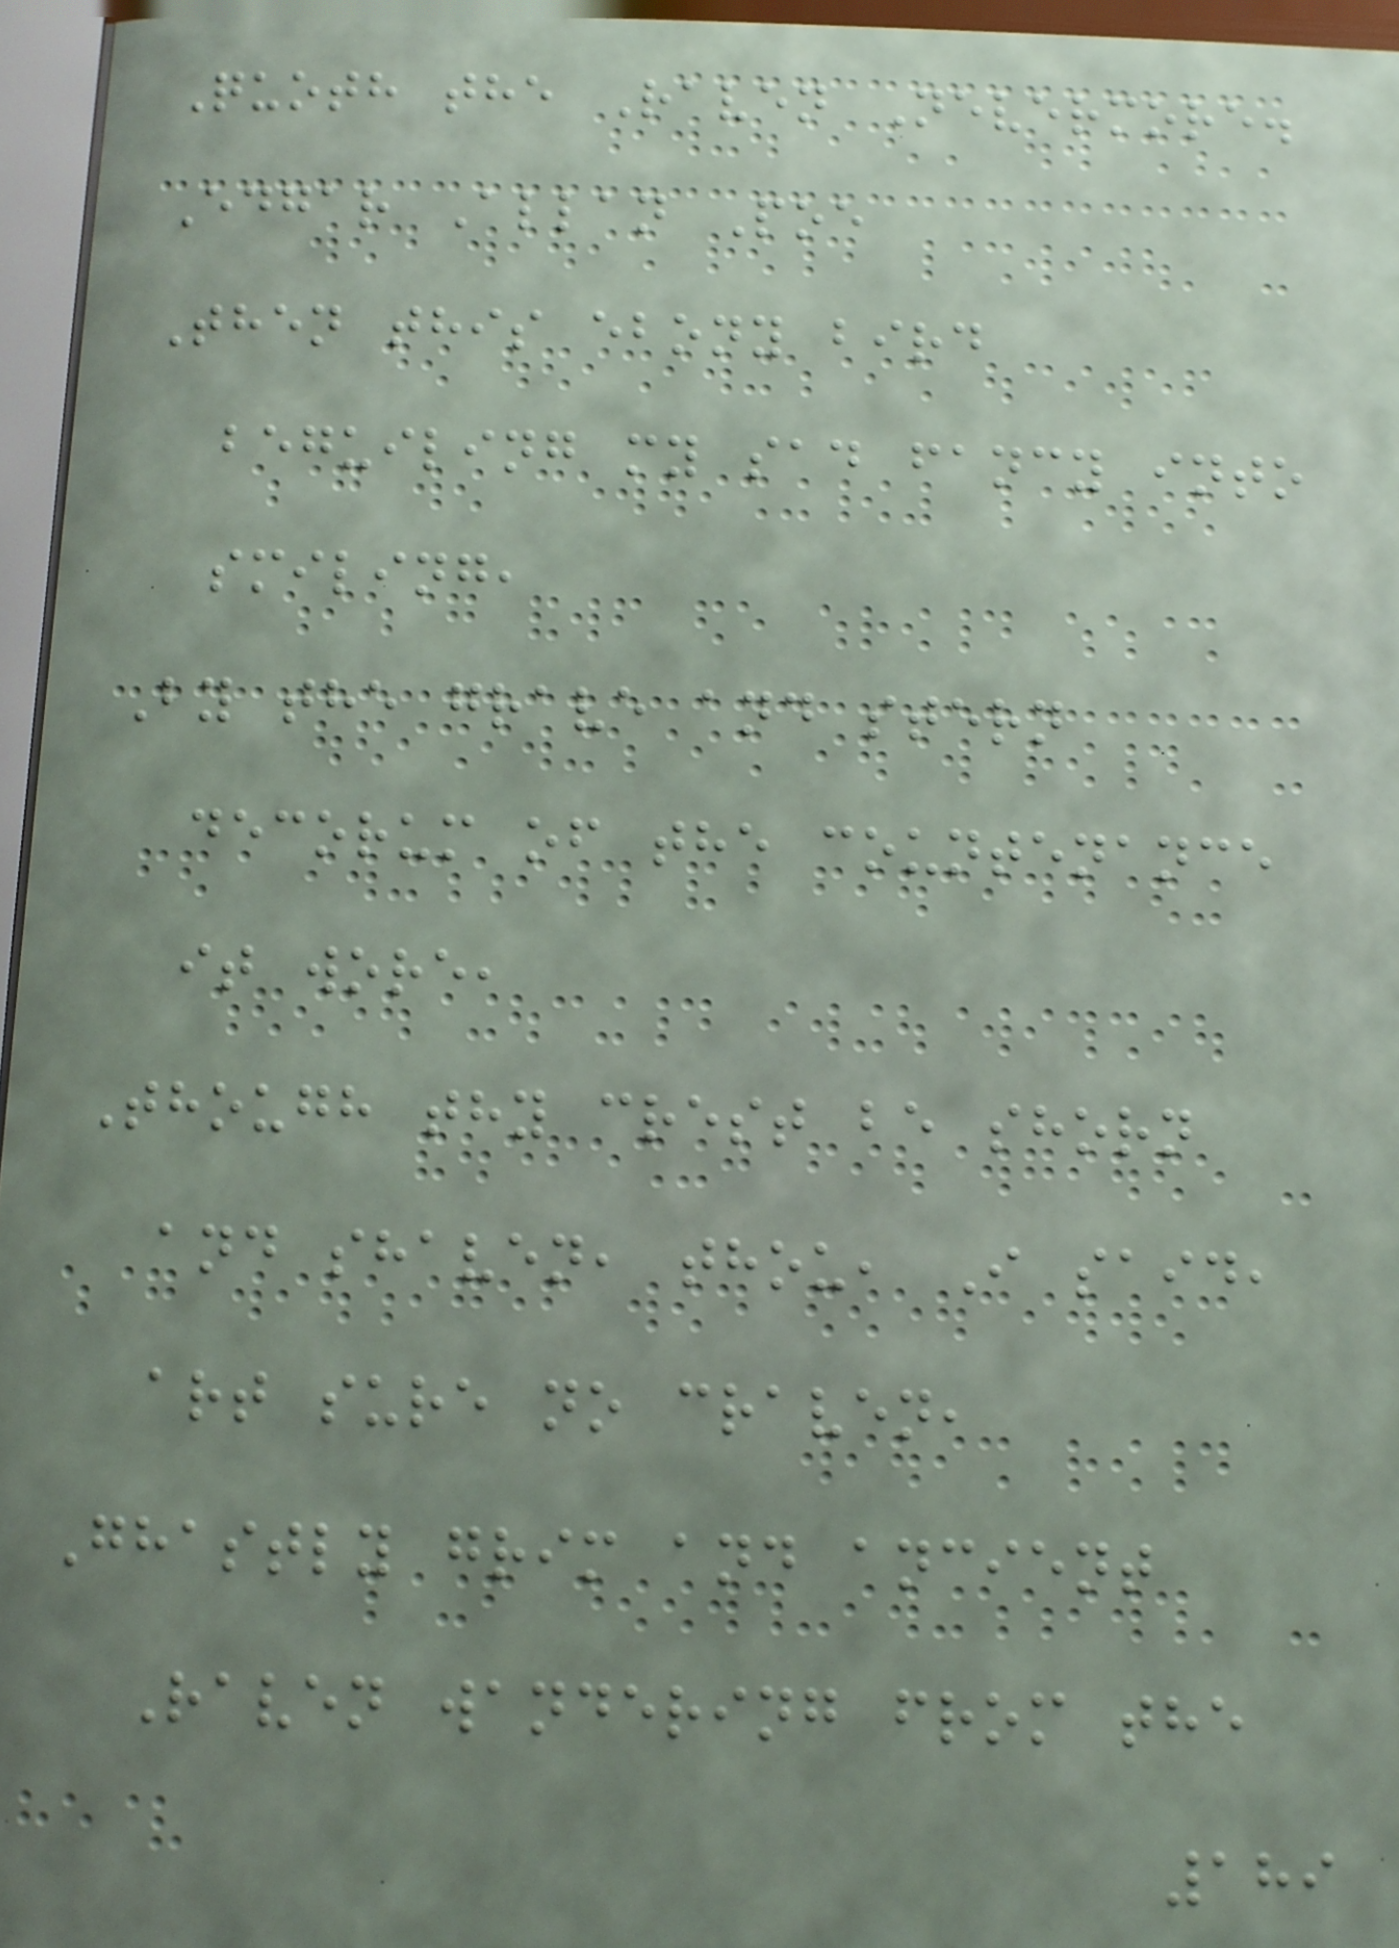Quoth the Raven Nevermore.
Edgar Allan Poe
Then this ebony bird
beguiling my sad fancy into
smiling,
By the grave and stern
decorum of the countenance
it wore,
Though thy crest be shorn
and shaven, thou, I said,
art sure no craven,
Ghastly grim and ancient
Raven wandering from the
189
